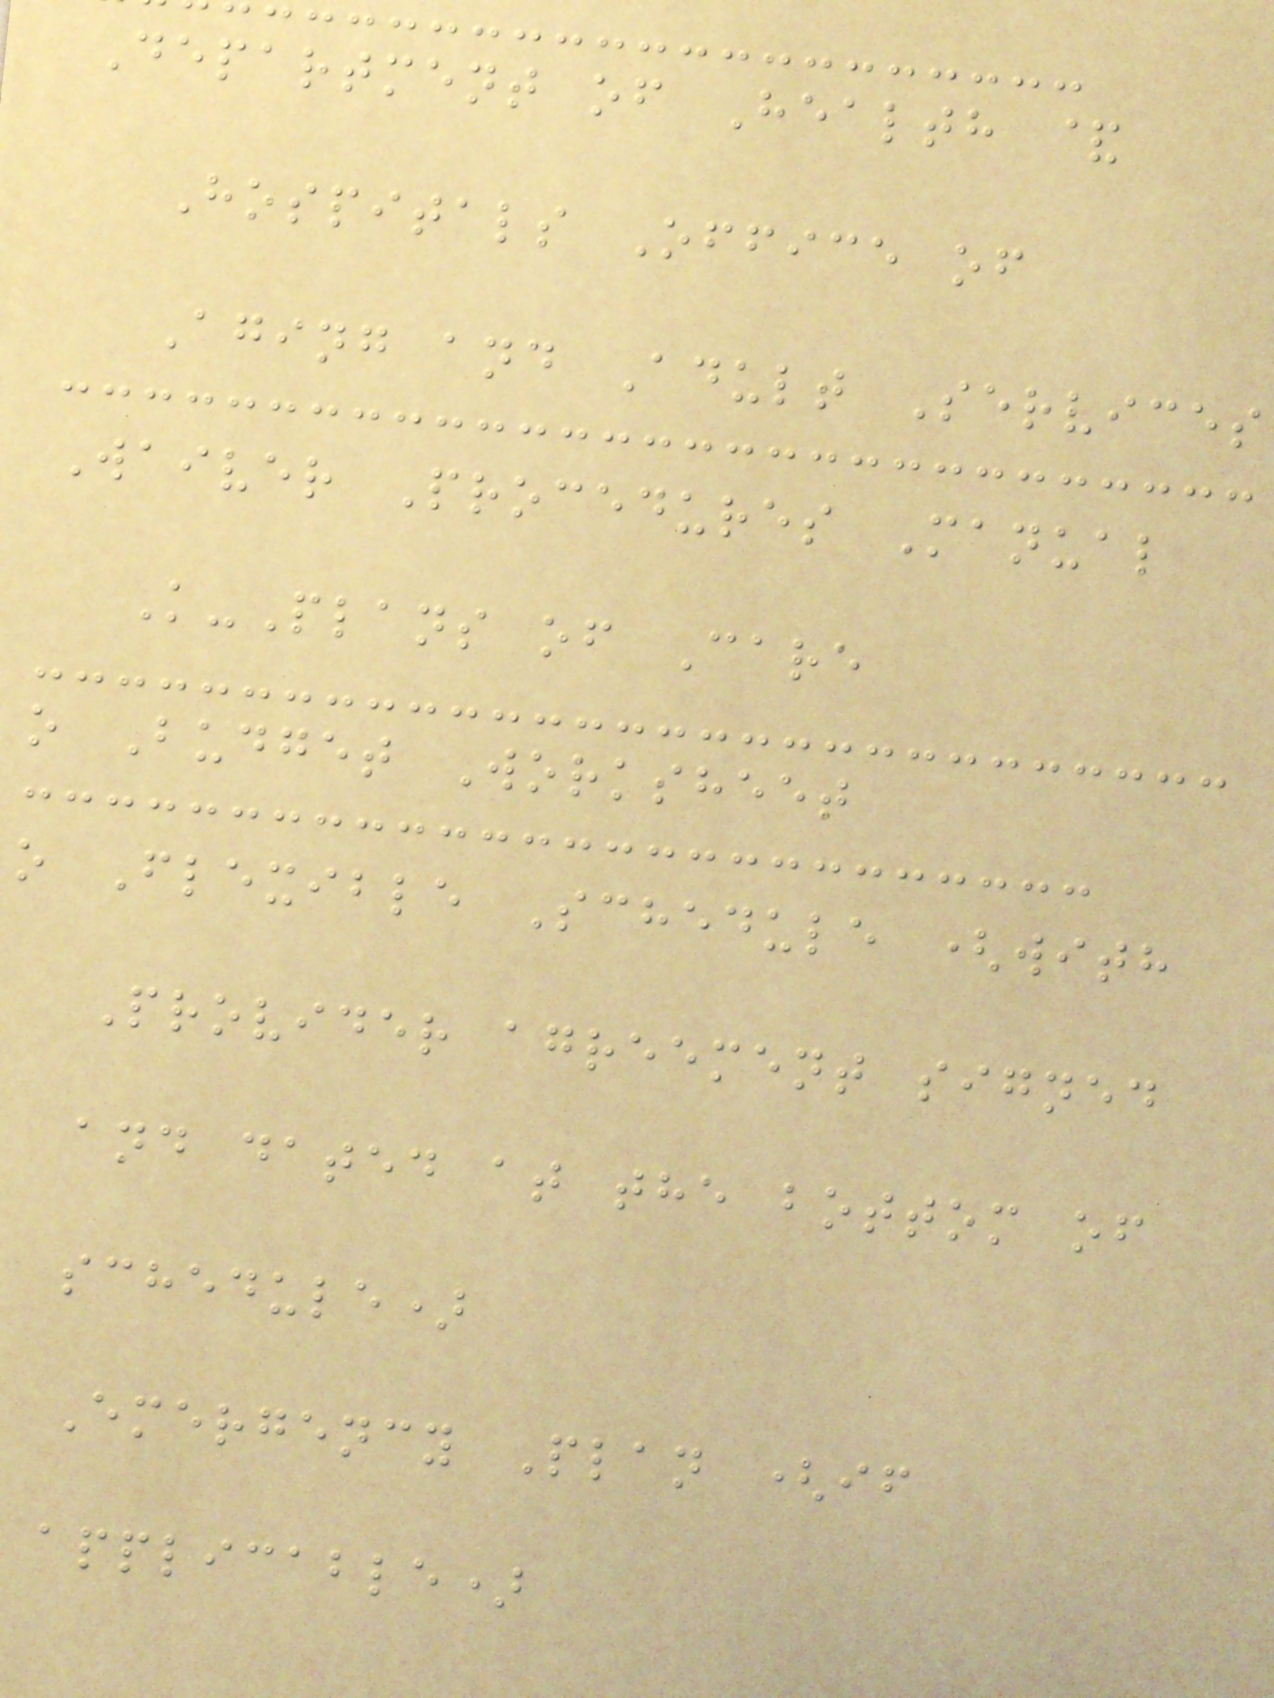Department of Health &
Hospitals Office of
Aging and Adult Services
Waiver Procedures Manual
K-Plans of Care
o Budget Worksheet
o Flexible Schedule (with
Provider agreement signed
and dated at the bottom of
schedule)
Emergency Plan (if
applicable)
